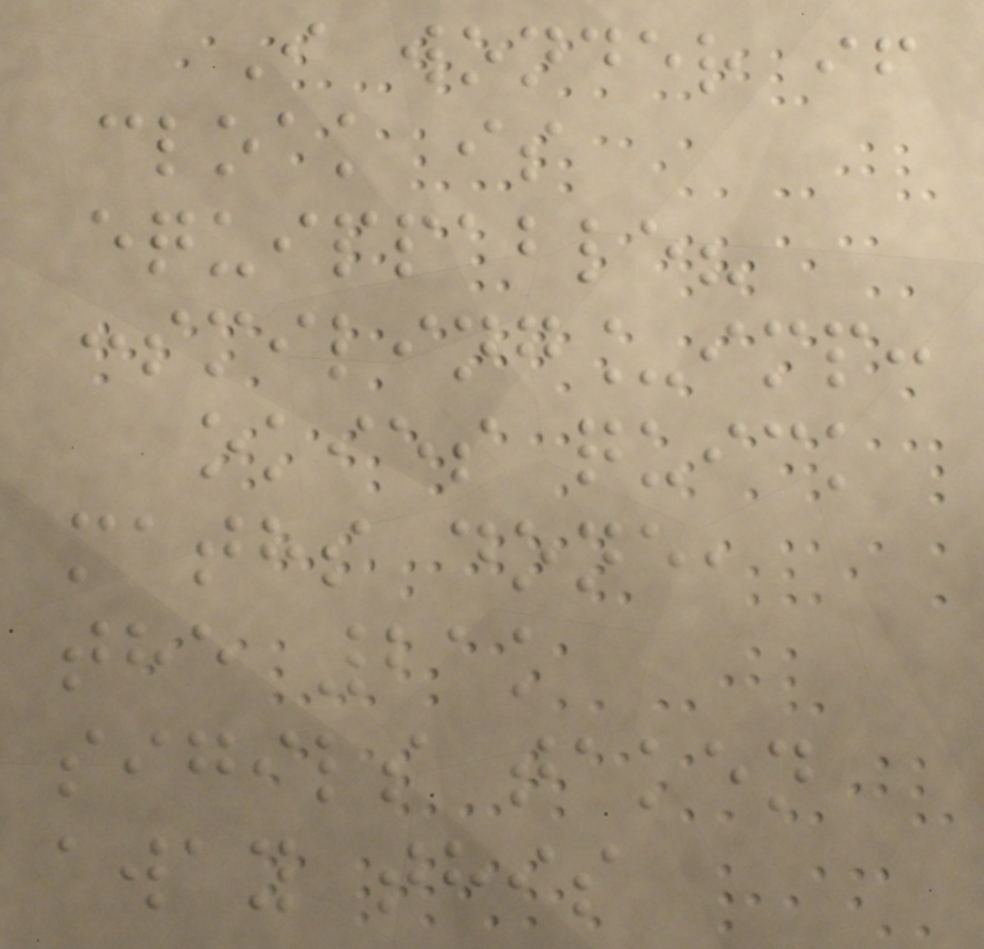I wonder if
cloak is
equippable?
:smiling_imp:
okies quick
maths done,
the 21k
sigils taken
away this
